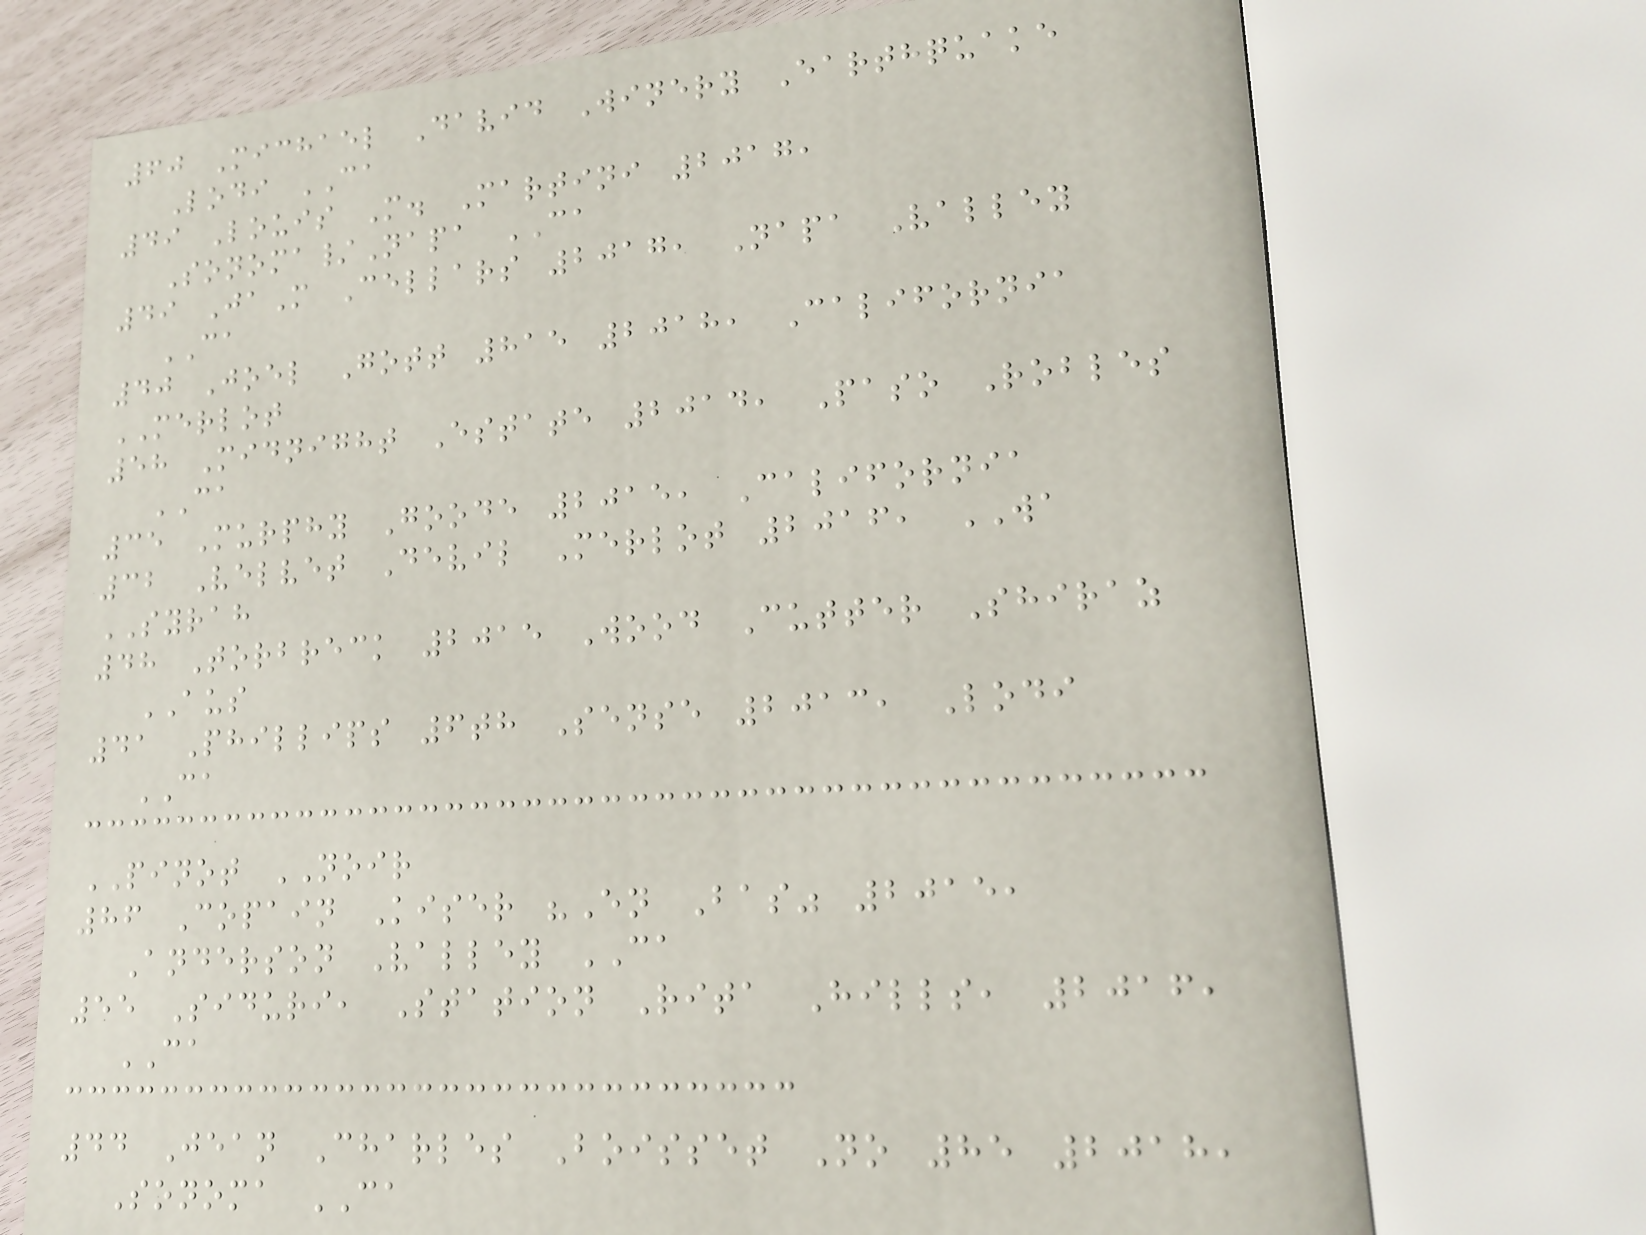60 Michael David Winery Earthquake
Lodi CA
49 Louis M. Martini 2017,
Sonoma/Napa CA
49 JaM Cellars 2017, Napa Valley
CA
40 Joel Gott 815 2018, California
MERLOT
58 Midnight Estate 2014, Paso Robles
CA
35 Murphy Goode 2015, California
32 Velvet Devil Merlot 2016, WA
SYRAH
48 Torbreck 2015 Wood Cutter Shiraz
AUS
41 Phillips 6th Sense 2013, Lodi
CA
PINOT NOIR
86 Copain Kiser "En Bas" 2015,
Anderson Valley CA
55 Siduri, Station Rita Hills, 2016,
CA
44 Jean Charles Boisset No 85 2018,
Sonoma CA
